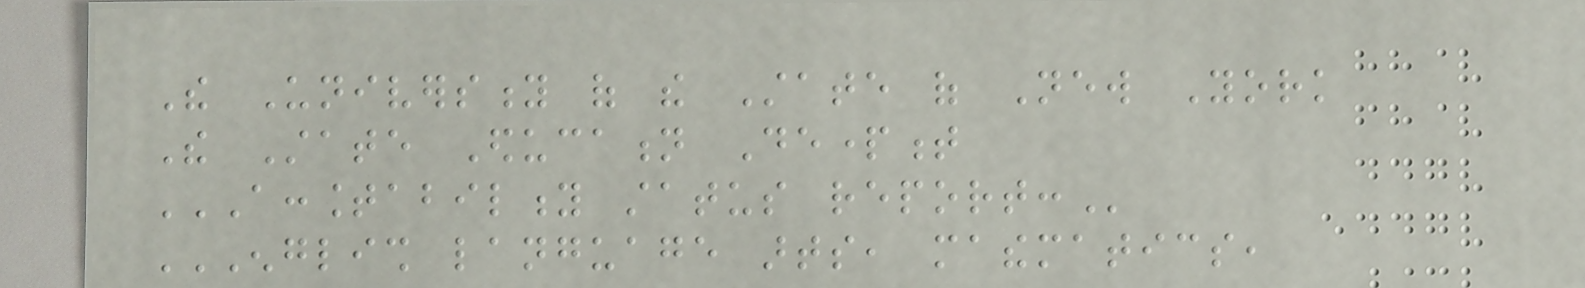The University of the State of New York
The State Education Department
ACCOUNTABILITY STATUS REPORT:
ENGLISH LANGUAGE ARTS, MATHEMATICS,
